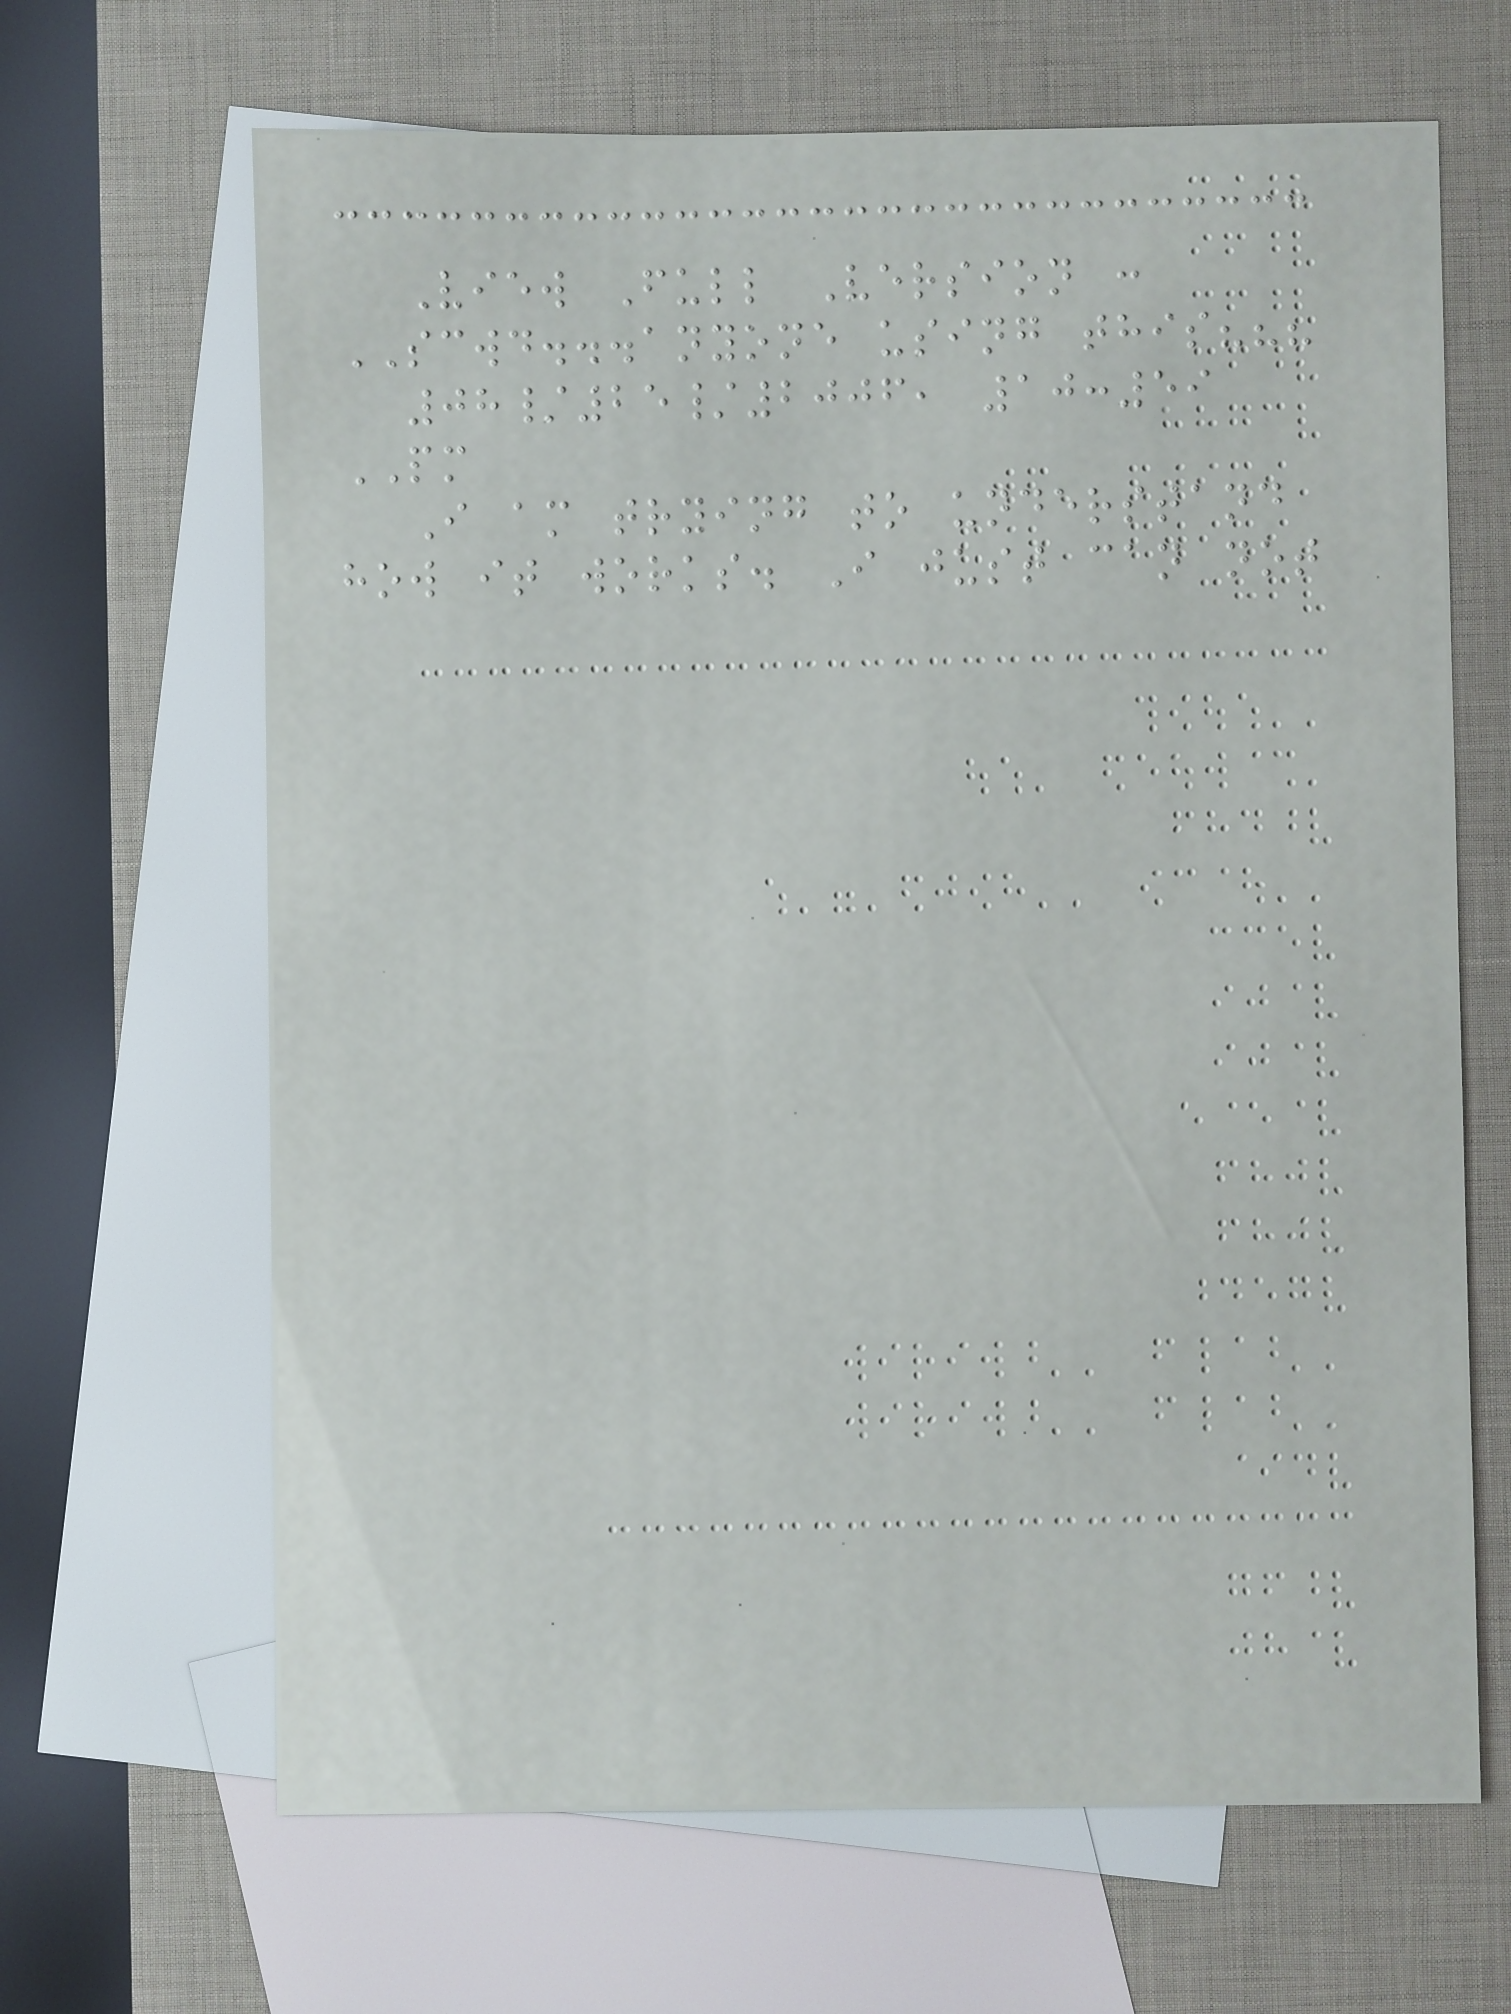View Full Version :
SCWD...anyone using this???
08/25/2006, 10:59
PM
I am trying to understand
how it works. I just can not
